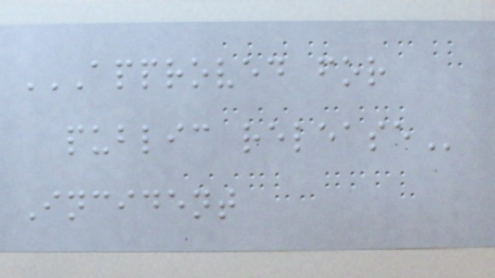APPROVED FOR
PUBLIC RELEASE
Incident
